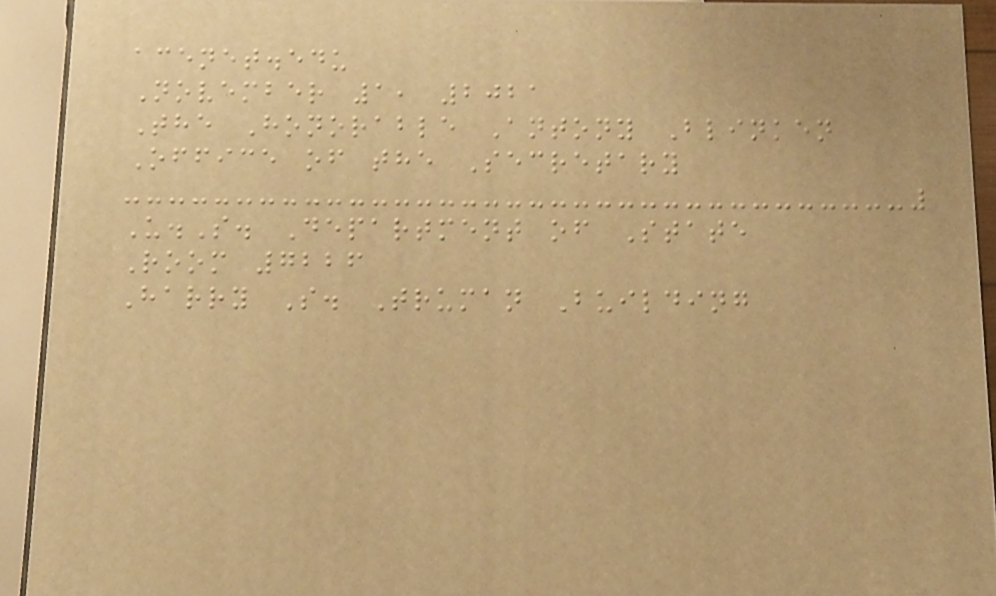acenet.edu
November 1, 2021
The Honorable Antony Blinken
Office of the Secretary
U.S. Department of State
Room 7226
Harry S. Truman Building
